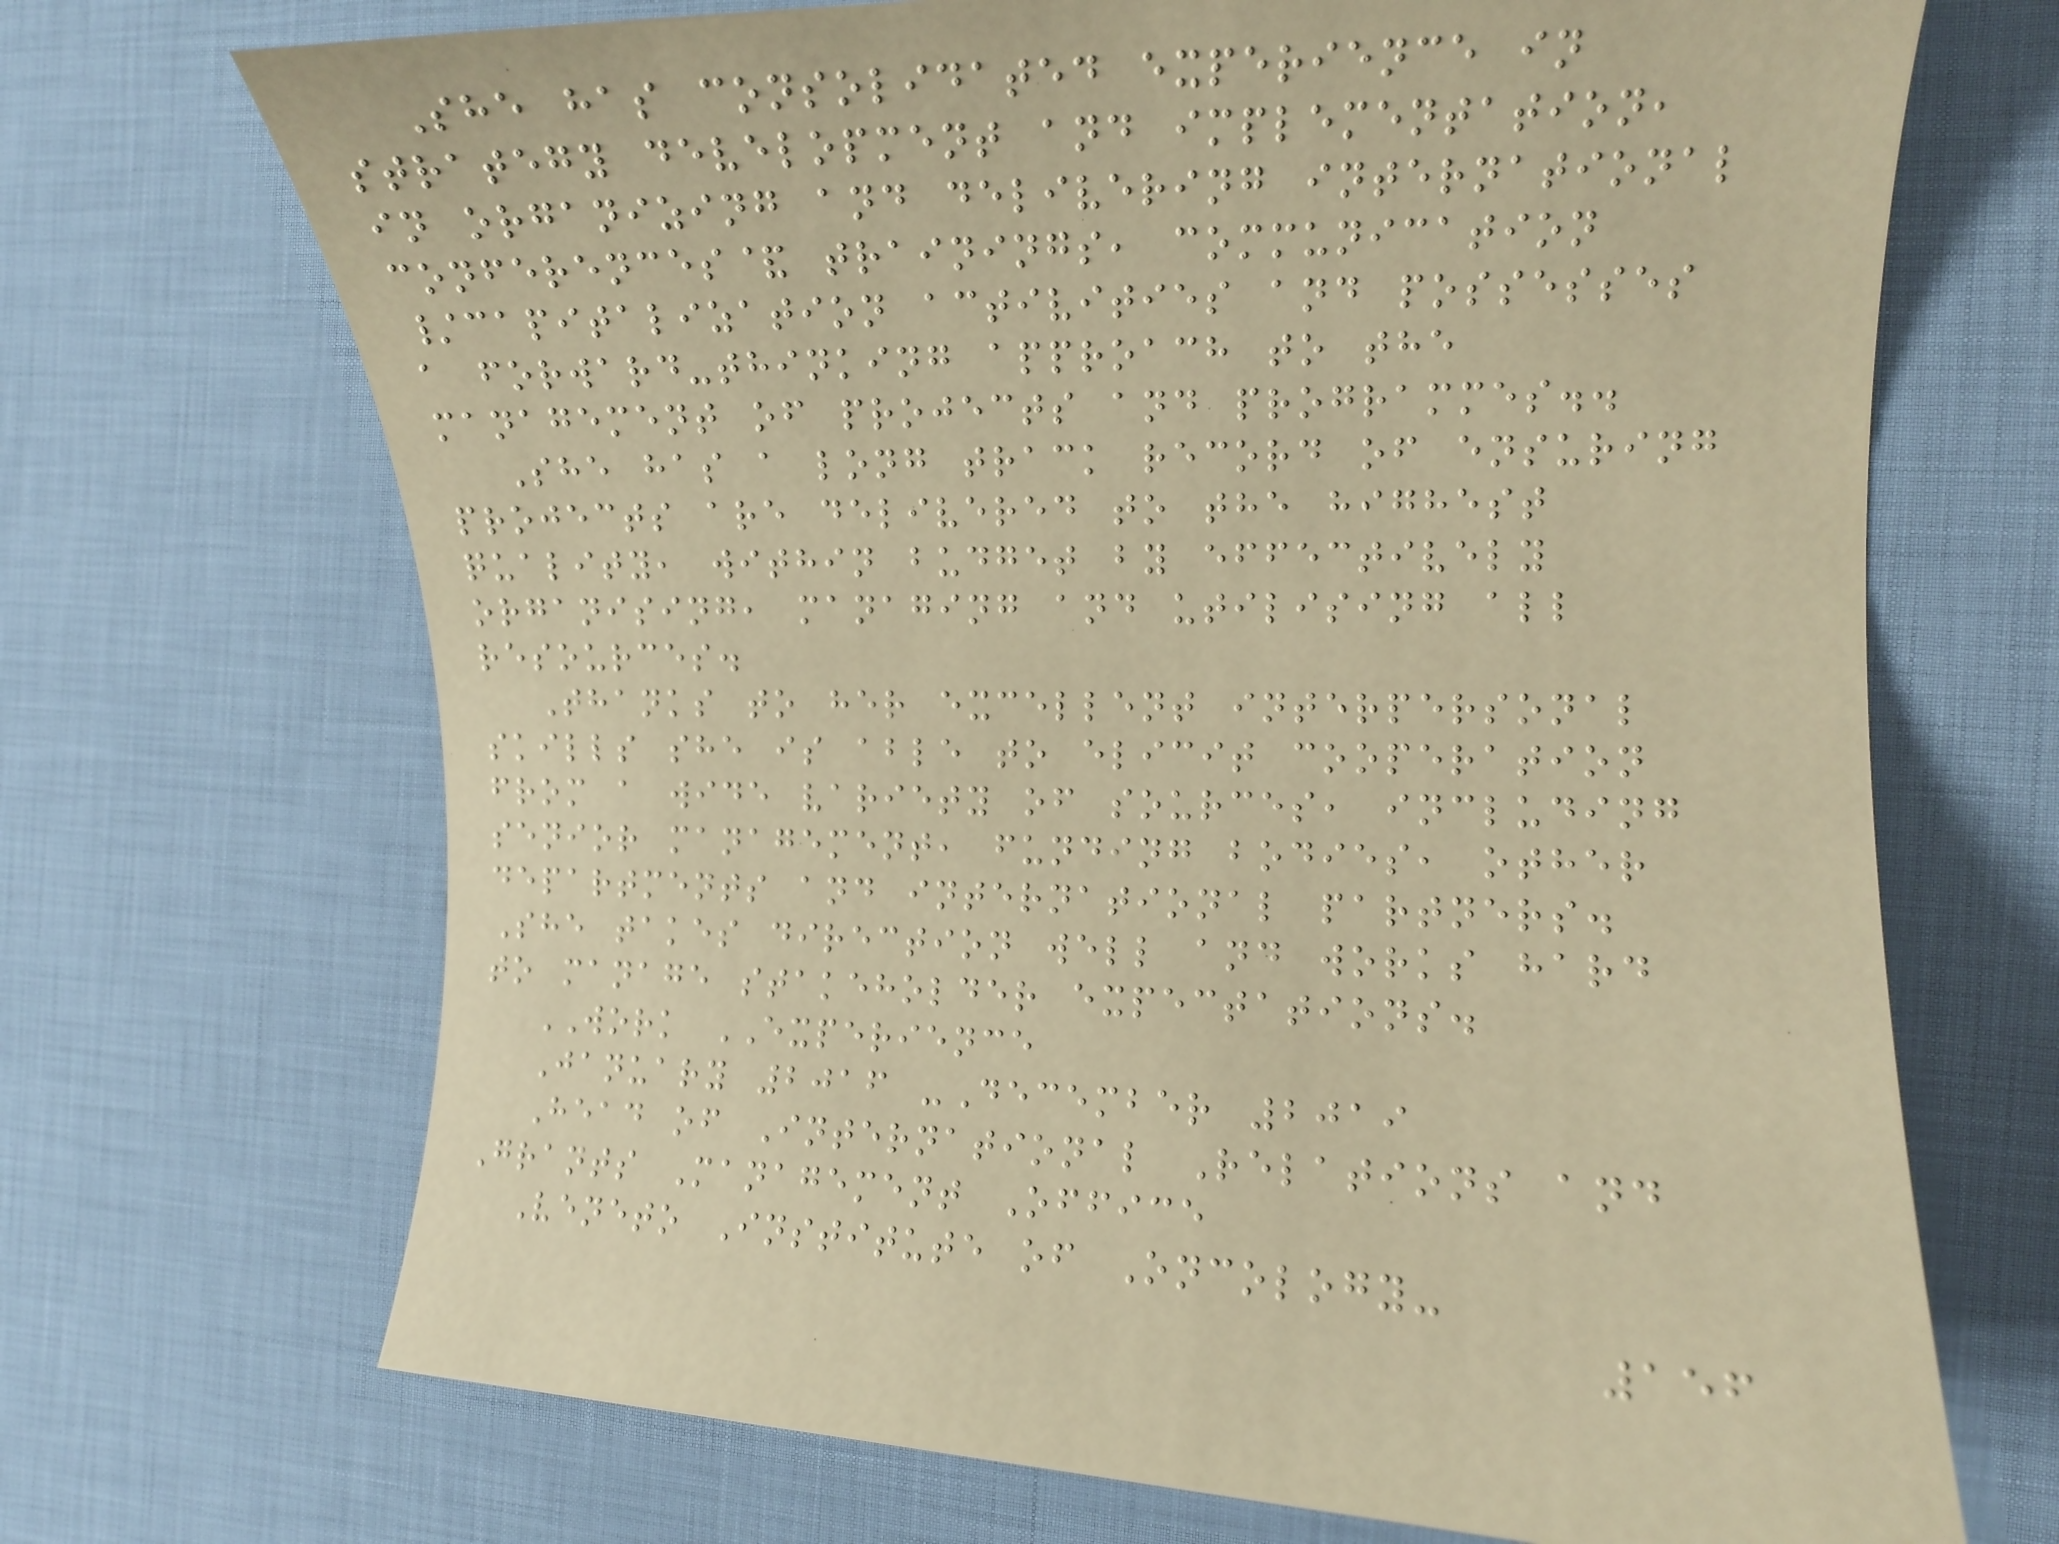She has consolidated experience in
strategy development and implementation,
in organizing and delivering international
conferences& trainings, communication
/capitalization activities and possesses
a forward-thinking approach to the
management of projects and programmes..
She has a long track record of ensuring
projects are delivered to the highest
quality, within budget by effectively
organising, managing and utilising all
resources.
Thanks to her excellent interpersonal
skills she is able to elicit cooperation
from a wide variety of sources, including
senior management, funding bodies, other
departments and international partners.
She takes direction well and works hard
to manage stakeholder expectations.
WORK EXPERIENCE
January 2016 -December 2019
Head of International Relations and
Grants Management Office
Veneto Institute of Oncology-
156
